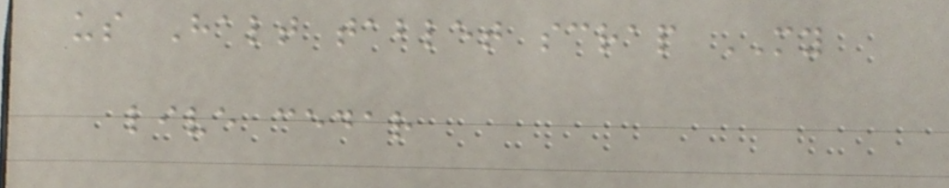us Halt tablet scrap MY
live cedar
